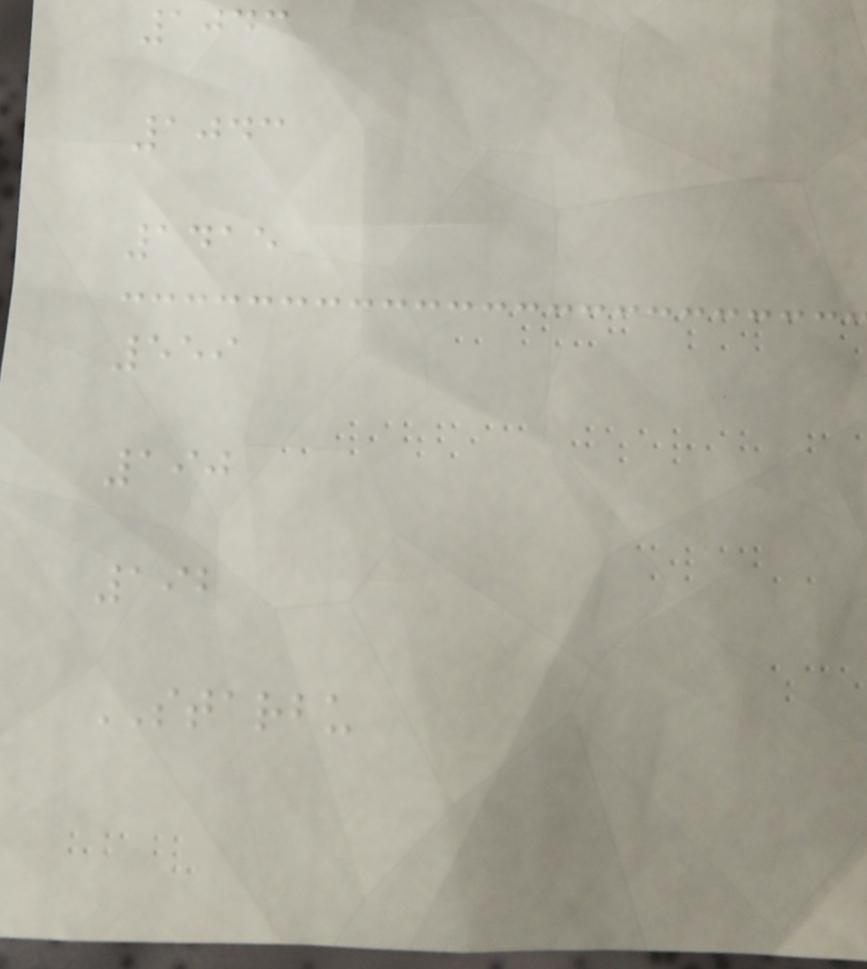1043
1043
1415
559
190
192
STARBU
